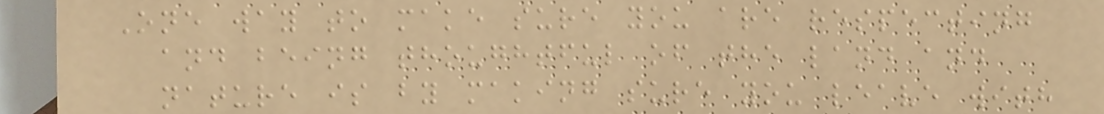One way to make sure you are respecting
and being thoughtful of the land and
nature is by making sure you leave with
